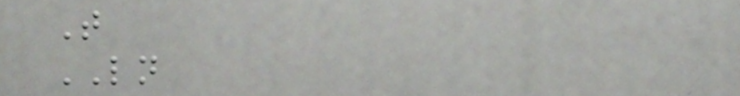T
LN
